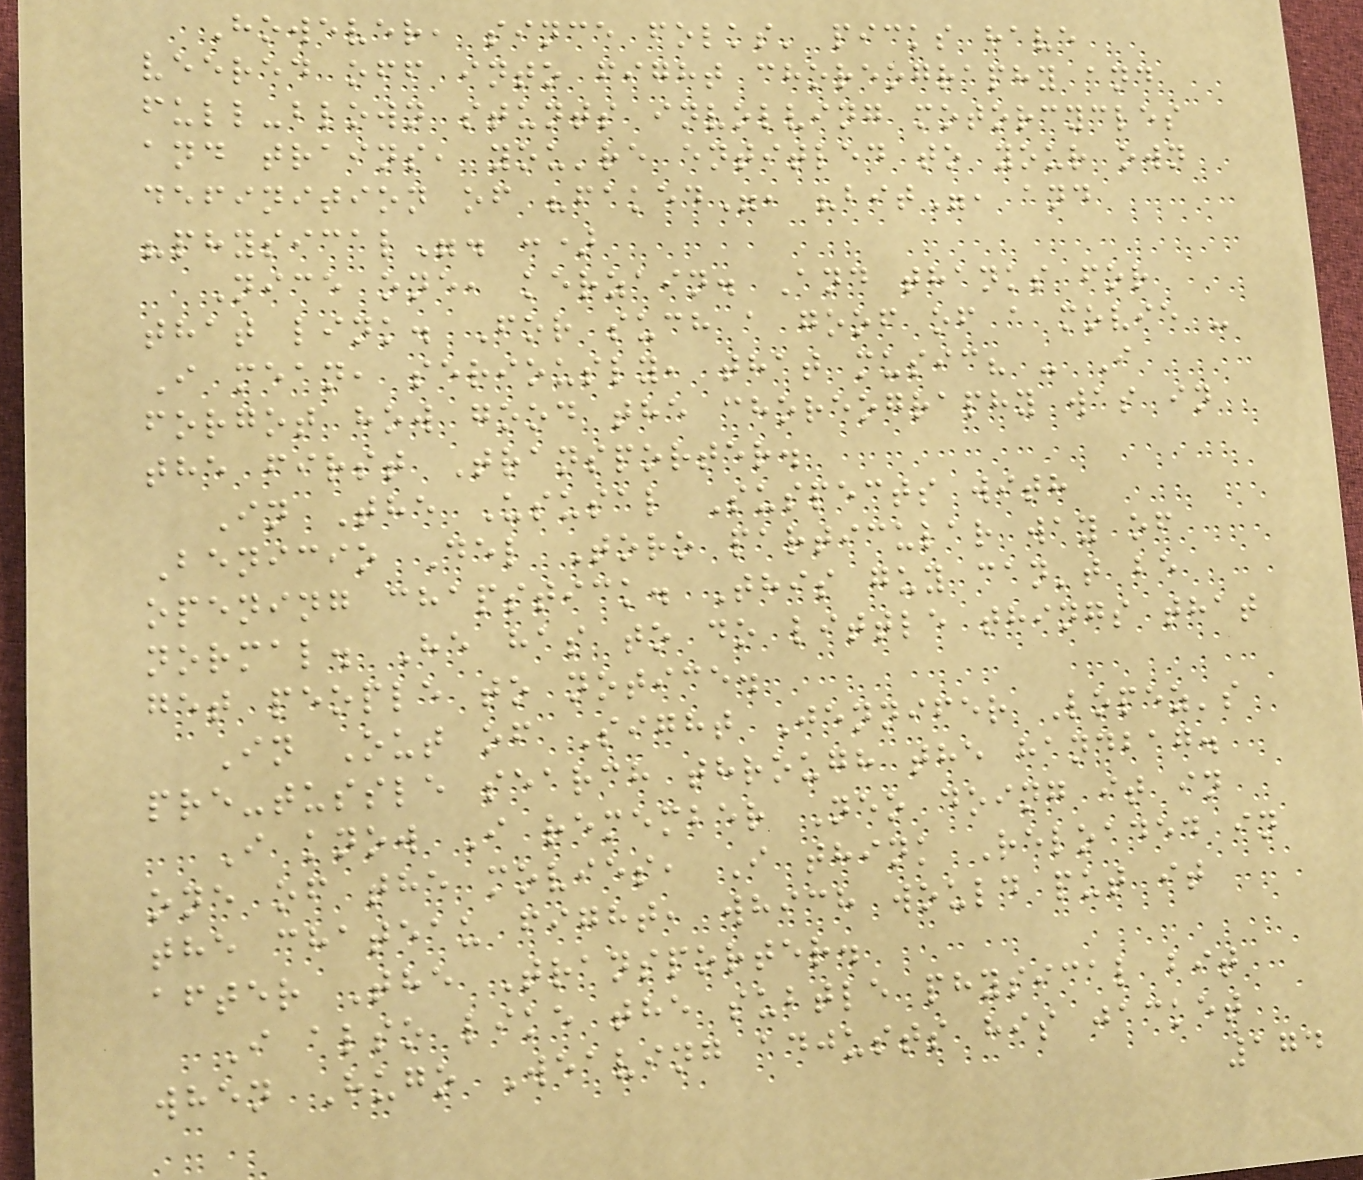However, since folks' picks have
veered off into fight choreography and
full-blown stunts involving motorcycles
and trains, you're entitled to your own
definition of "faked", "bit", and
"physical". :)
Nice one, kerzain. And thanks for
that link. For such a goof of a movie -
I mean, seriously, that music? - I
forgot how good the choreography was in
the first Transporter.
In The Ususal Suspects with
Benicio Del Toro particular way of
opening chapstick. This guy can't be
normal. He has to do little things that
get people to notice.
In Out of Sight Jennifer Lopez's
pre-tussle search through the handbag.
I know I remember Neo doing it in
one of the movies, I think Reloaded in
the chateau fight, which would put it
after The Transporter.
I also like the subtle physical bit
when Hugo Weaving adjusts his jacket
174
